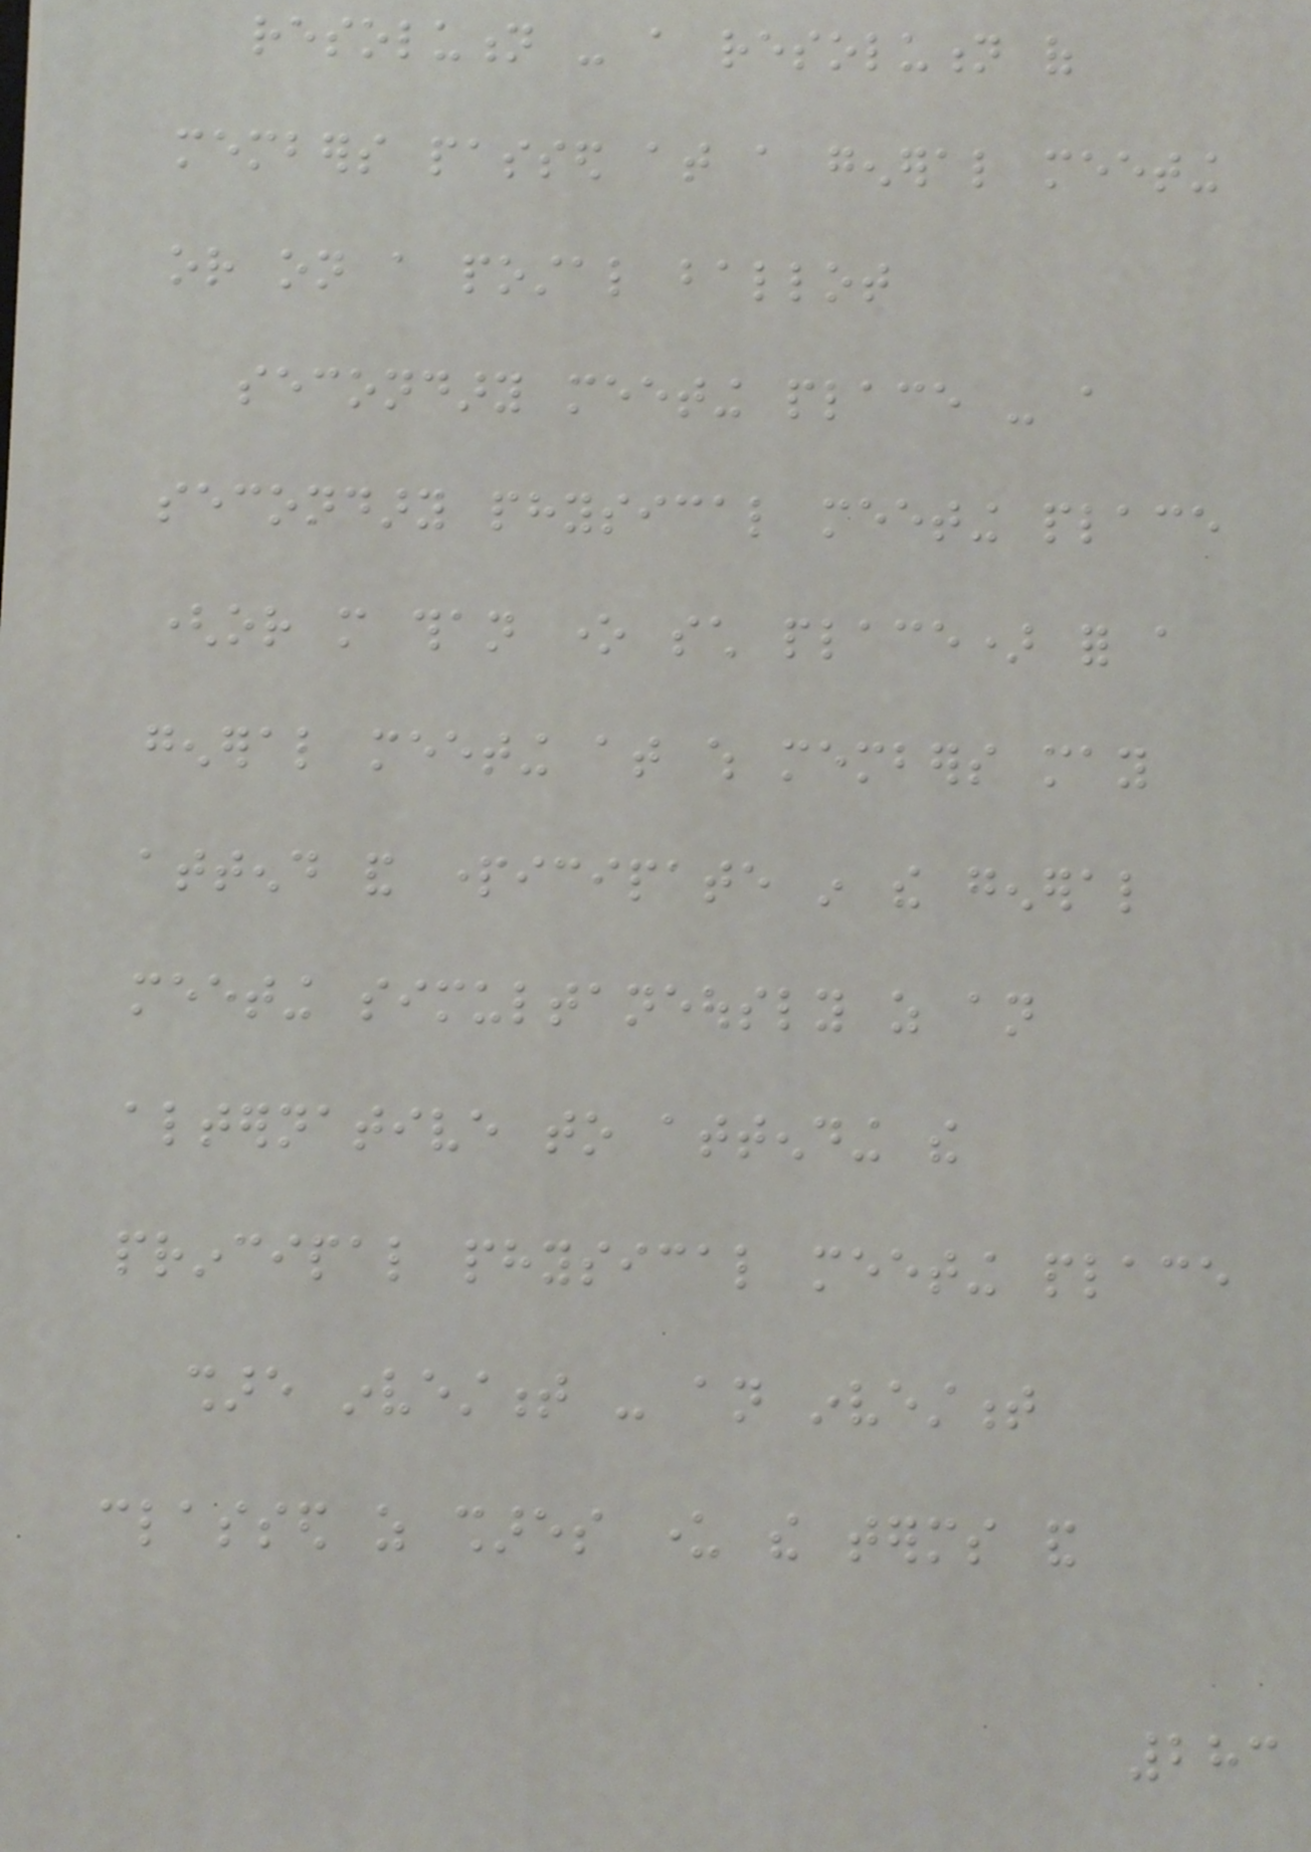resolution - a resolution of
members passed at a general meeting
or on a postal ballot
secondary meeting place - a
secondary physical meeting place
(or more than one such place) for a
general meeting at which members may
attend and participate in the general
meeting simultaneously as an
alternative to attending the
principal physical meeting place
share investment - an investment
classed as shares under the terms and
283
